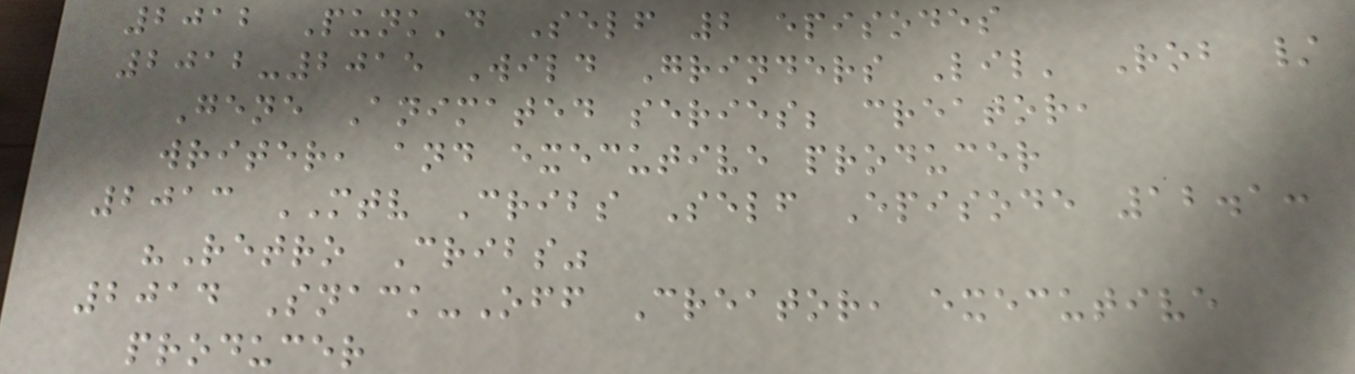2012 Punk'd Self 2 episodes
2012-2015 Wild Grinders Lil' Rob /
Gene Animated series; creator,
writer, and executive producer
2013 MTV Cribs Self Episode 12.1:
"Retro Cribs"
2014 Snack-Off Creator, executive
producer
